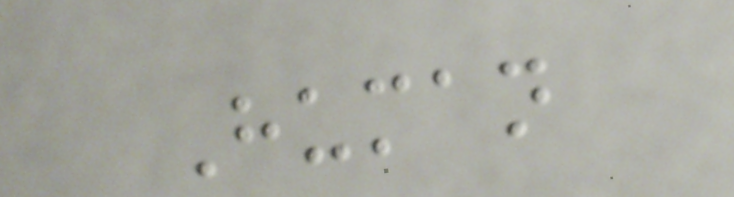Human
